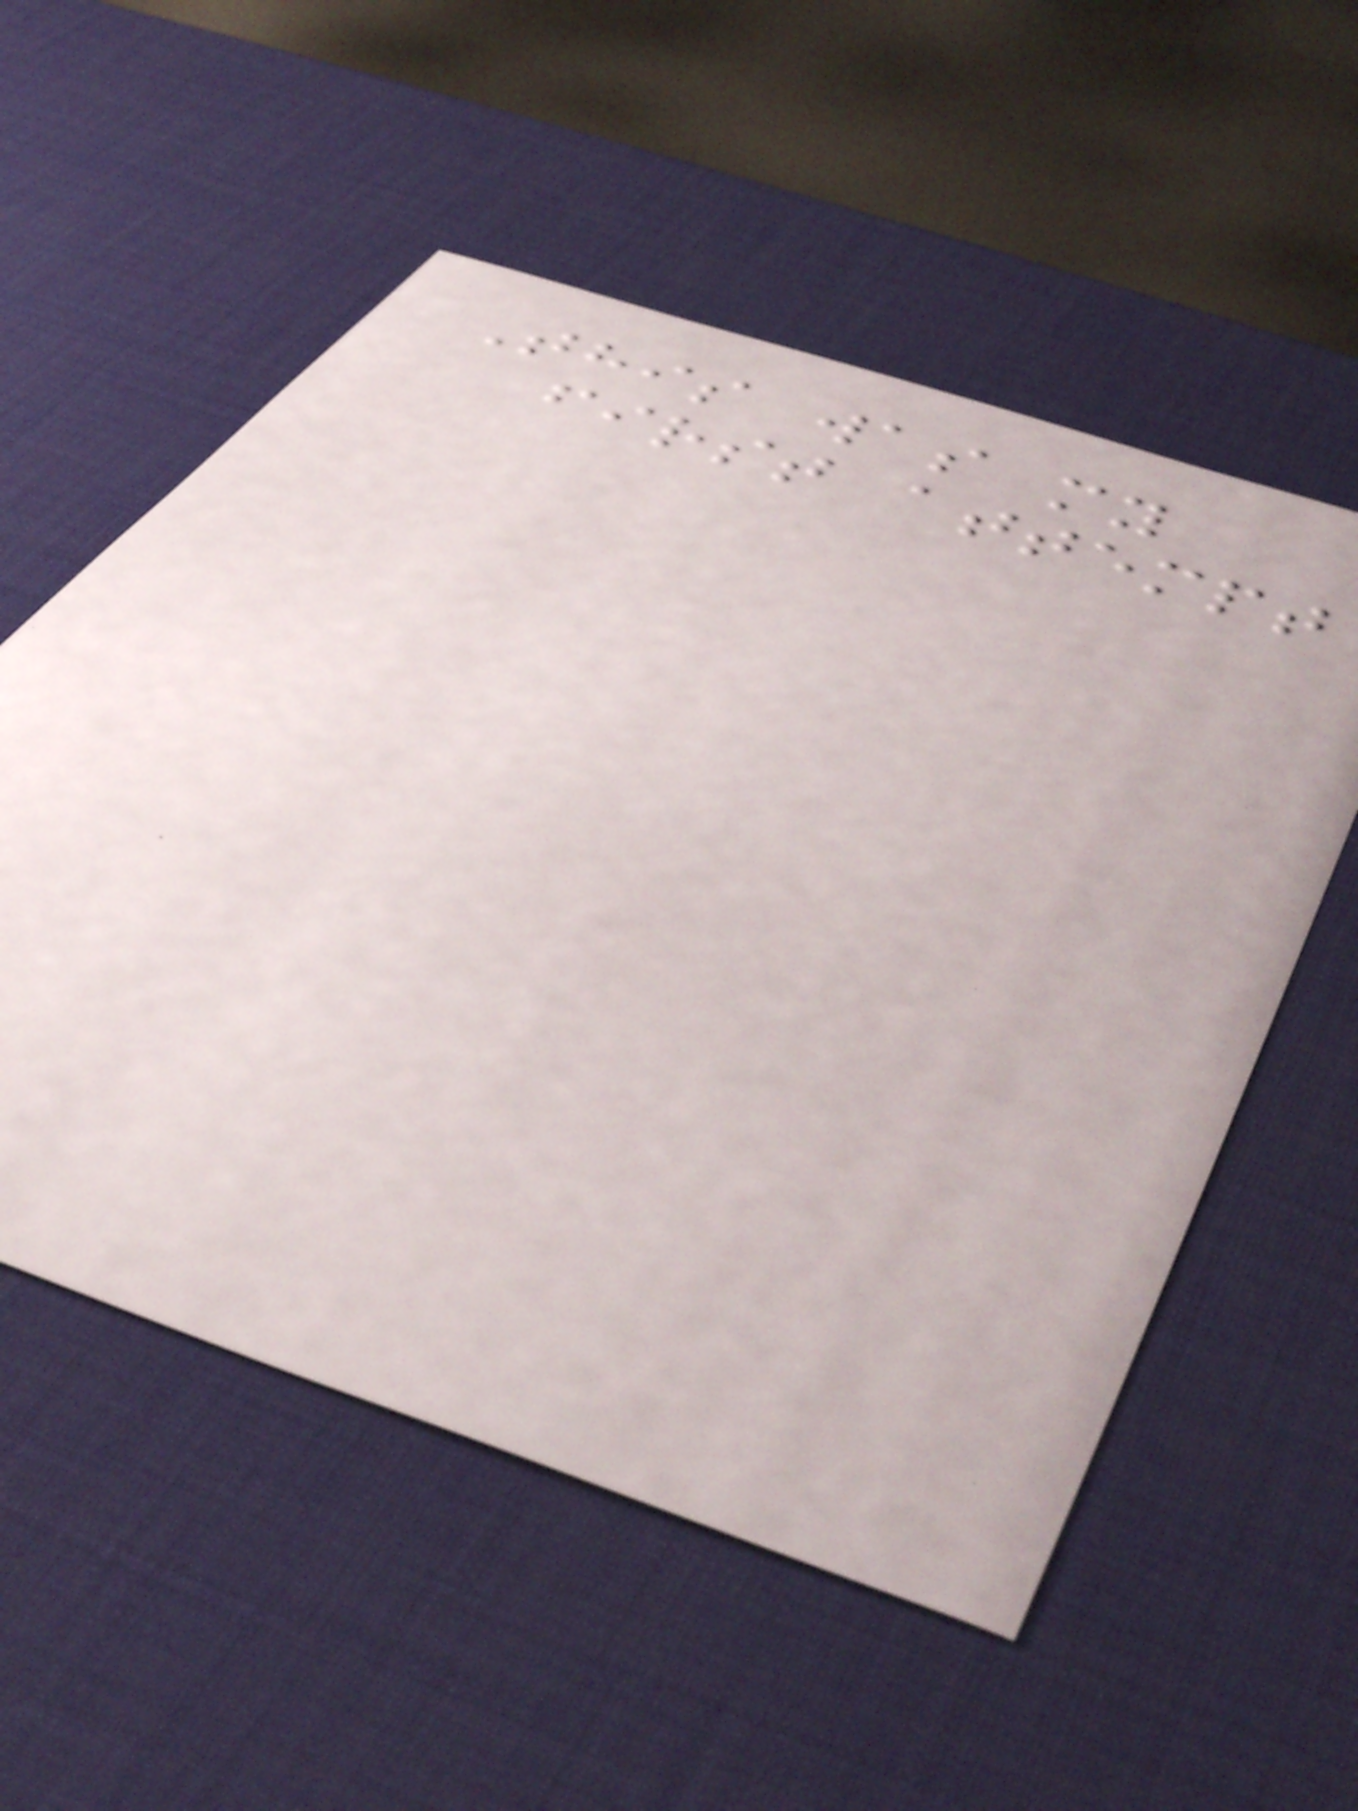This was my
first attempt
